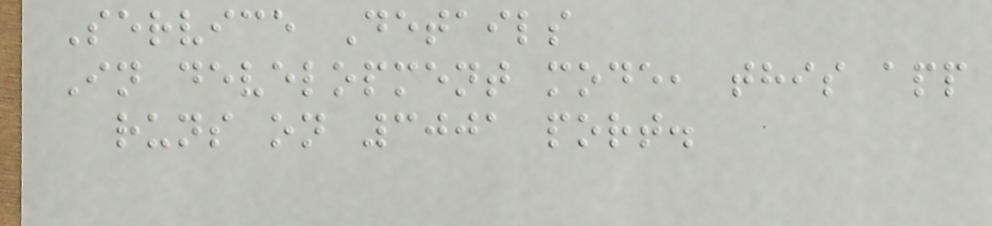Service Details
In development mode, this app
runs on 3001 port.
